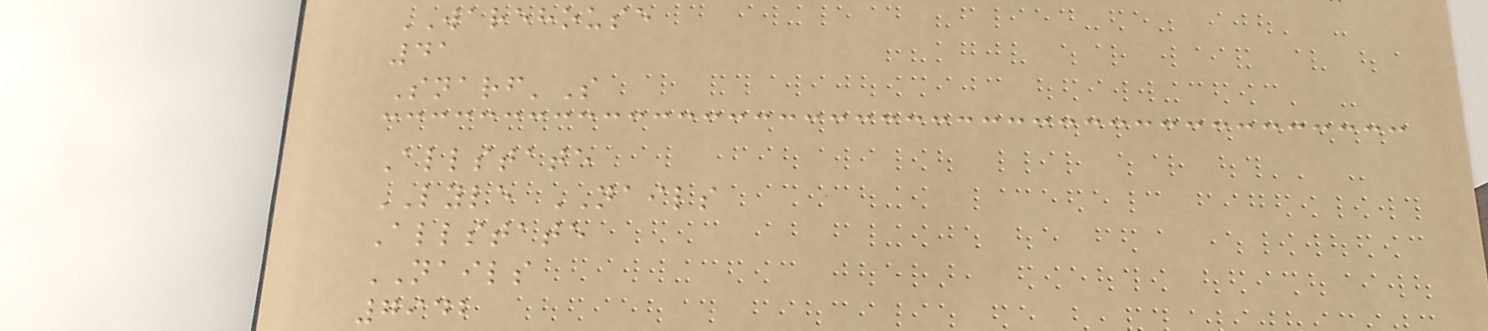WAREHOUSE
41
Snarf'S
Allstate
LYLE NAILS
Allstate
NAILS
7942
